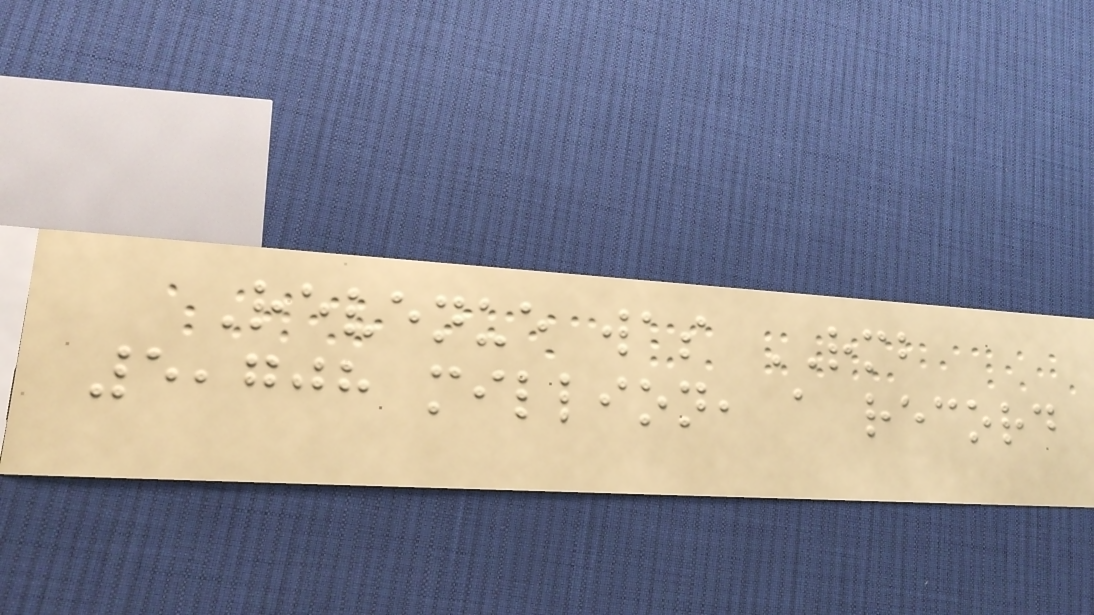Revenue was RMB
5,708 million, a record
